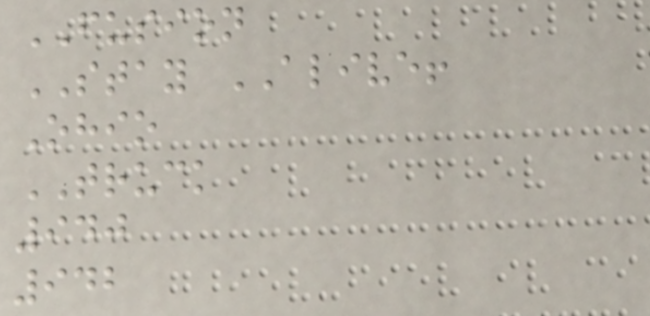FUSION
STAY ALIVE!
Ohio
TRUCK
940
942
